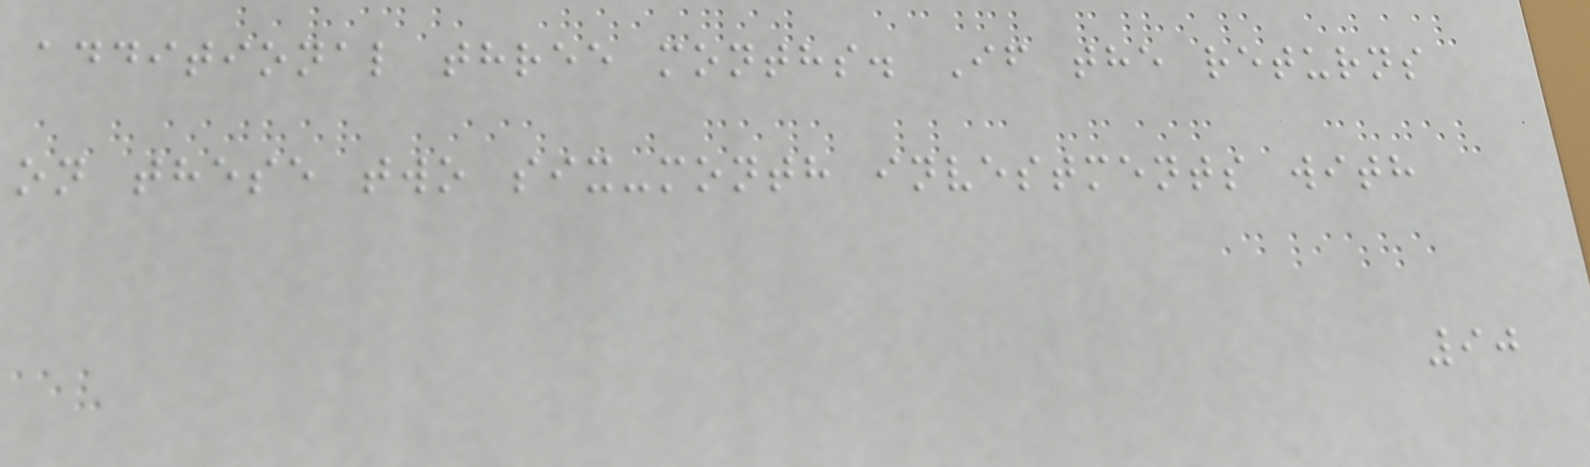additional three months. If the returns
on these two six-month investments with
90
